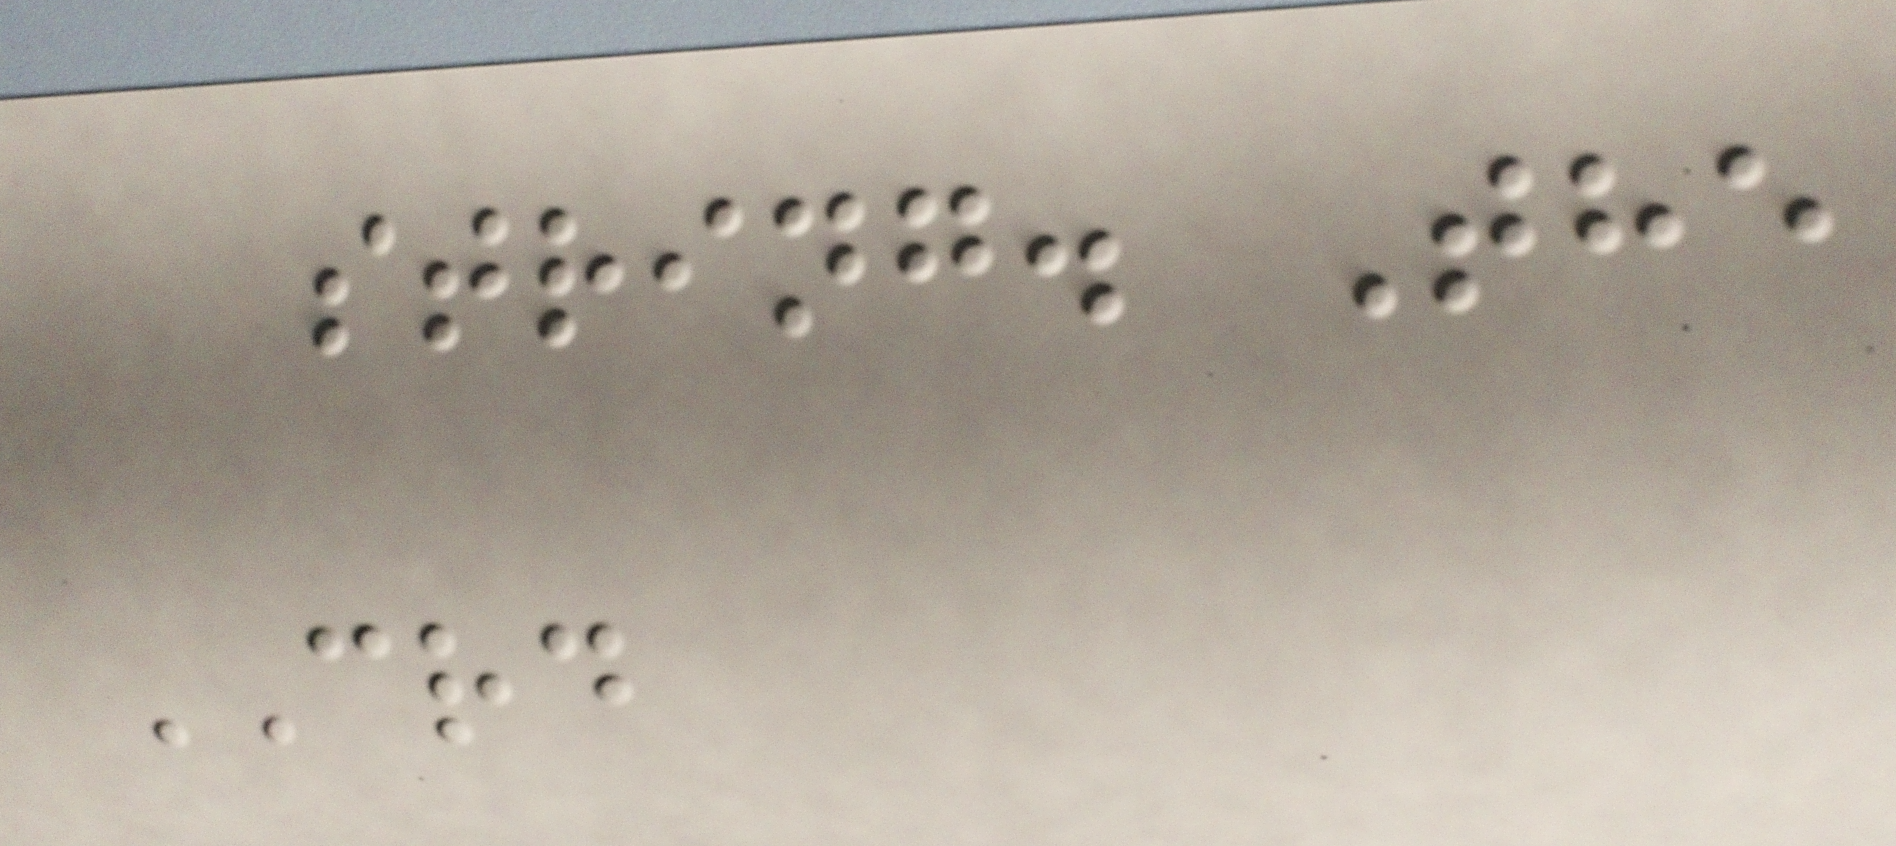string. The
CRD
